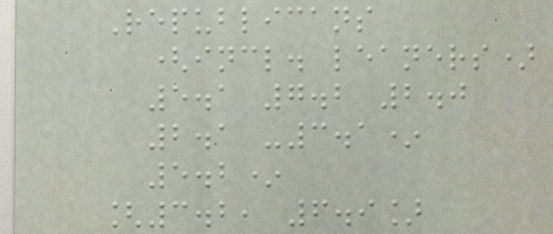Republicans
(incl. leaners)
5.1 7.2 2.0
2.1 -3.1*
5.2*
[3.2, 6.9]
